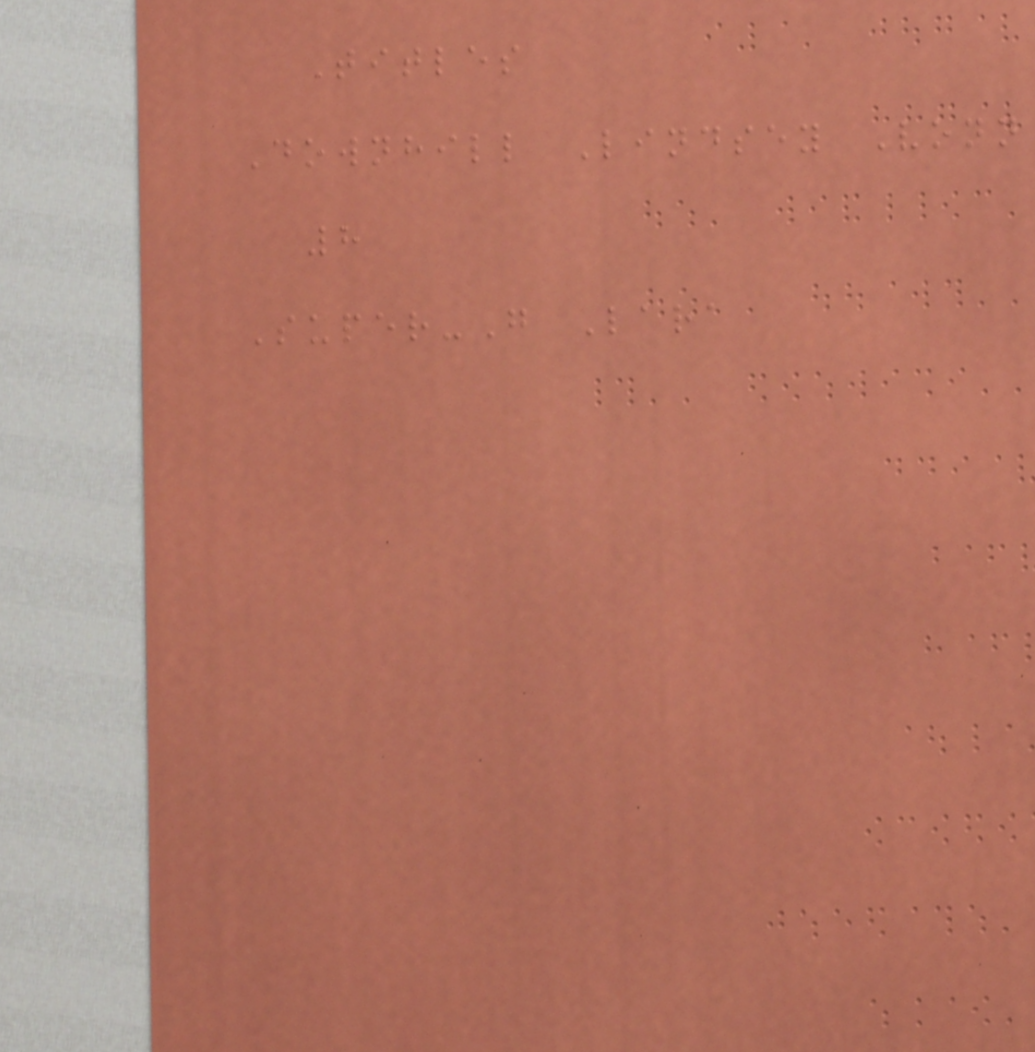Titles
Downhill Lindsey Vonn
8
Super-G Lara
